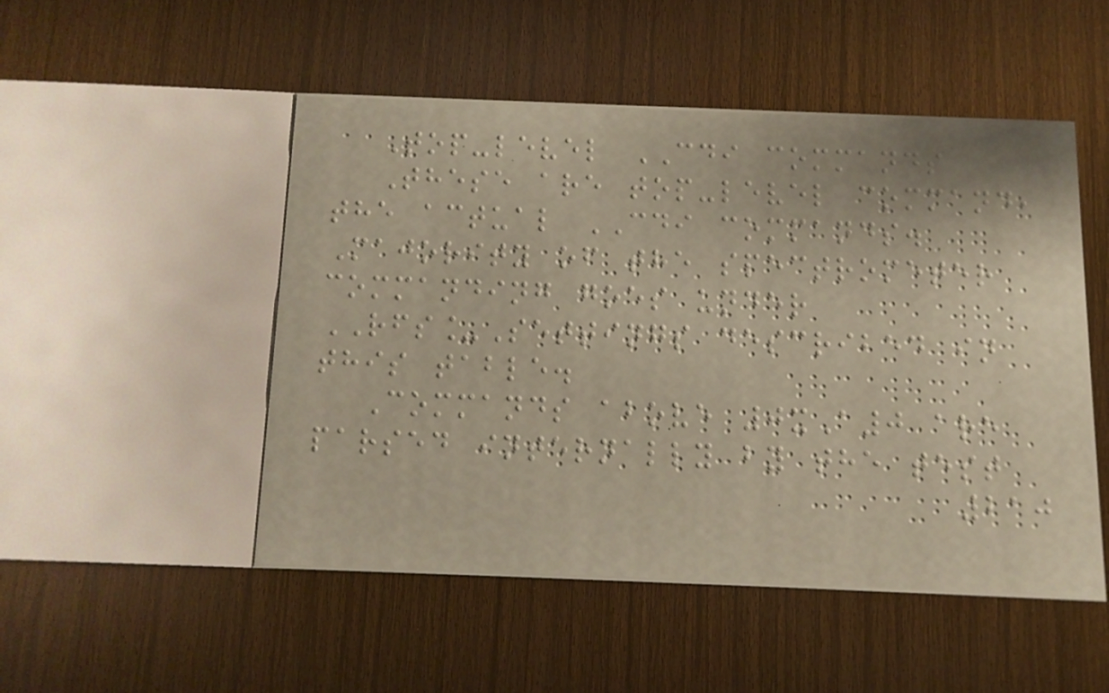Top-level CDI commands
These are top-level command,
the actual CDI commands.
Majority of the spectrometer
commanding goes under
RFS_Settings described in
this table.
Commands above 0xA0 are
parsed internally by the test
210
